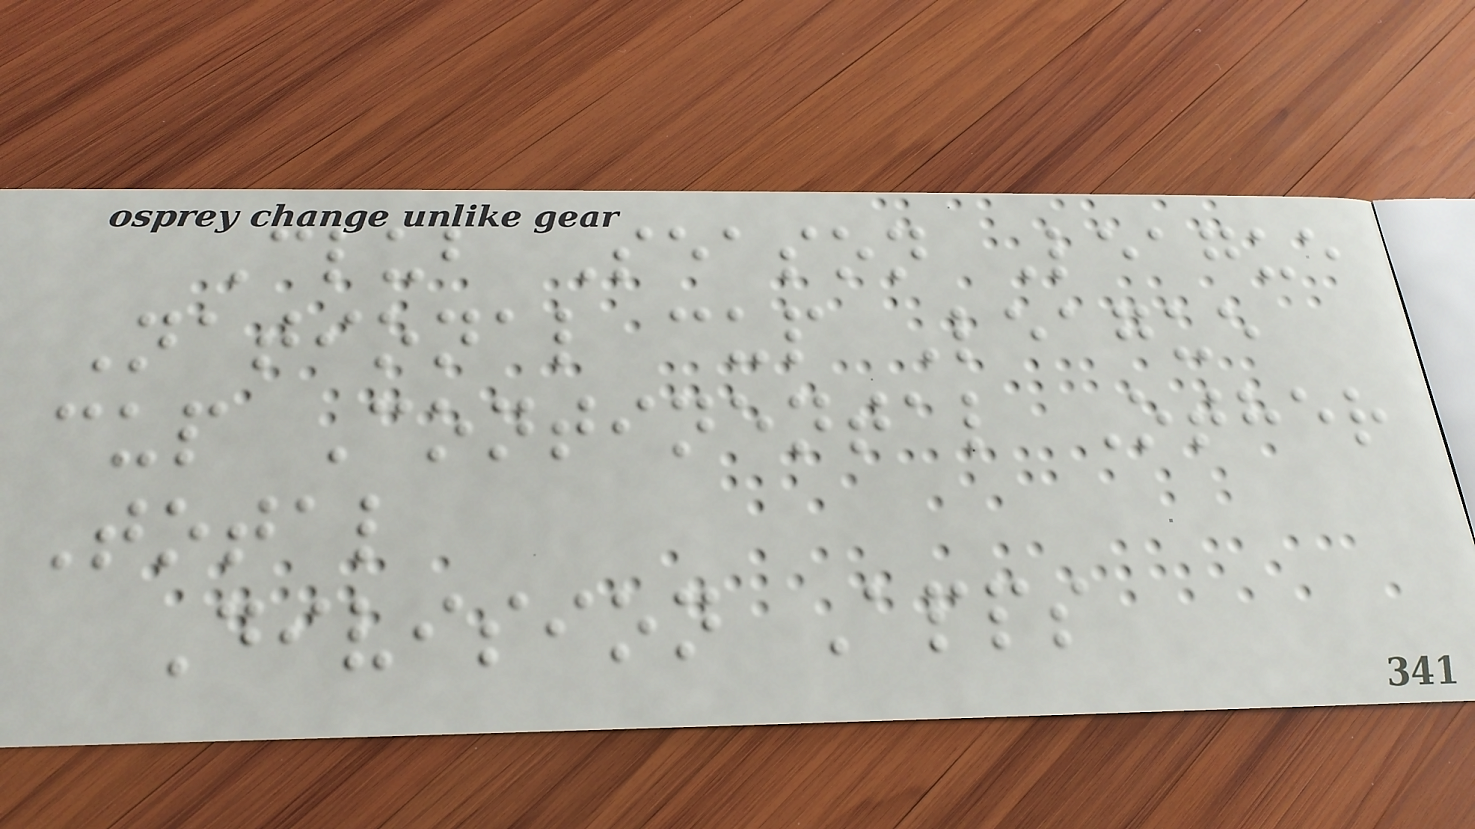Club Season League
National cup League
cup Continental Other
Total
Division Apps
